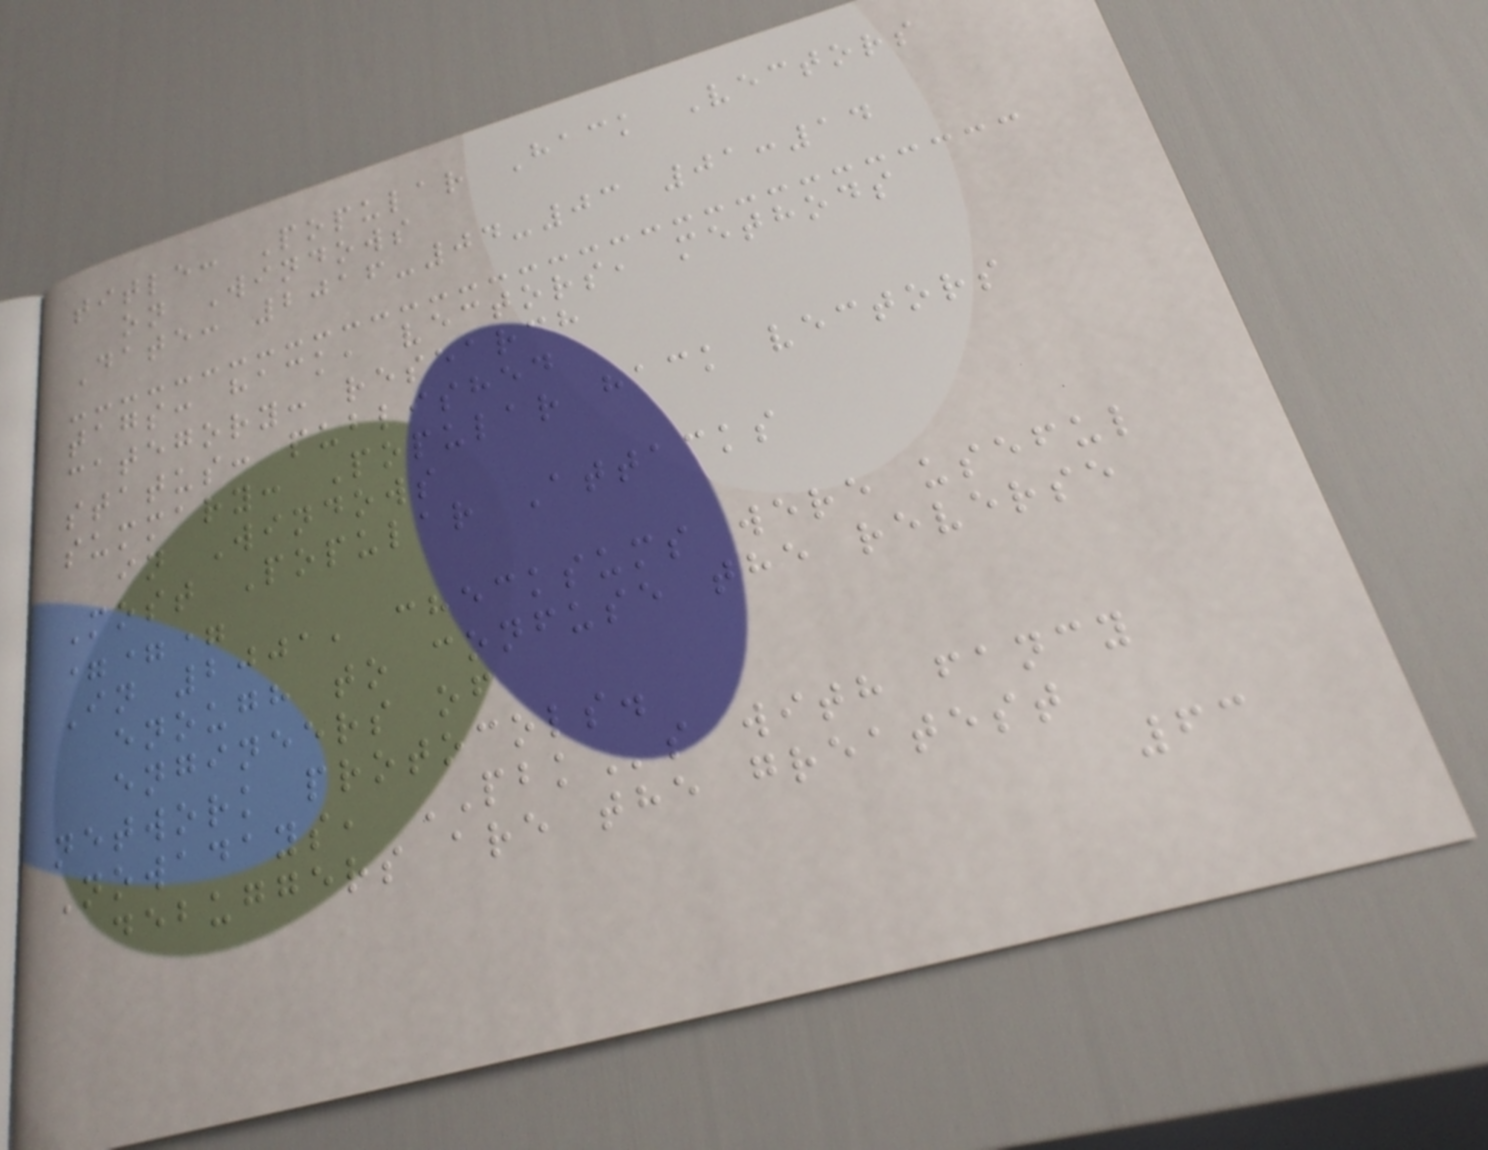title: Popular Hack Vectors
on Windows
Date: 2016-04-03 01:14
tags: hack, vectors, methods
category: research
status: published
summary: Popular hack vectors
in Windows
Most Popular Attacks
===
In 2001, checksums were useful
enough to confuse the reverse
engineers of
network protocols.
Nowadays, PBKs with fancy
debuggers are the greatest
63
